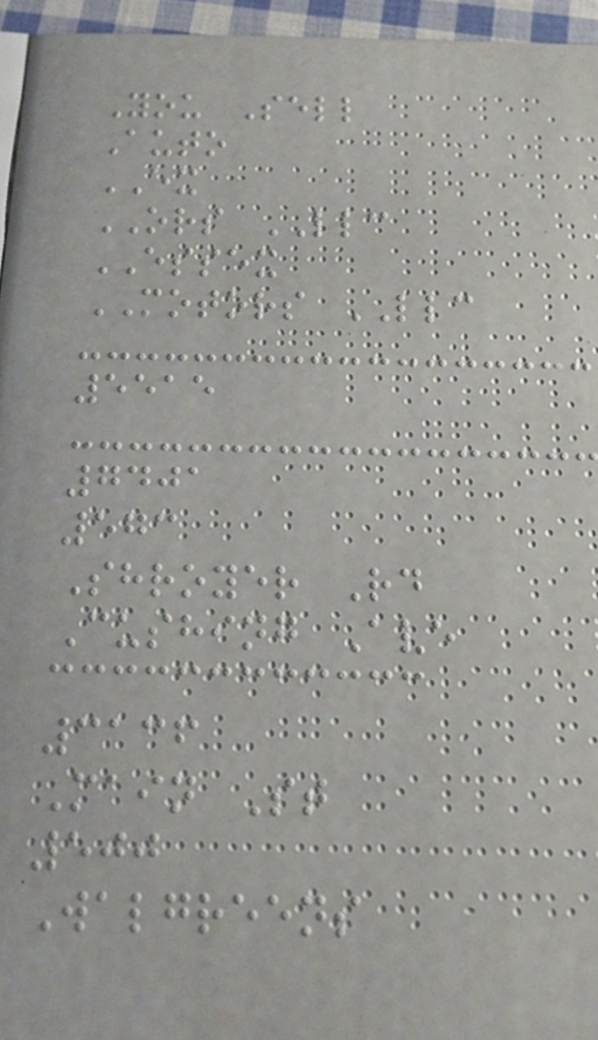You Sell
Auto
EX
ORS LLC
ESSEX
MOTORS LLC
5515
7401
573
Shroyer Rd
Cushing Ave
3136
Main St
500
Walgreens
